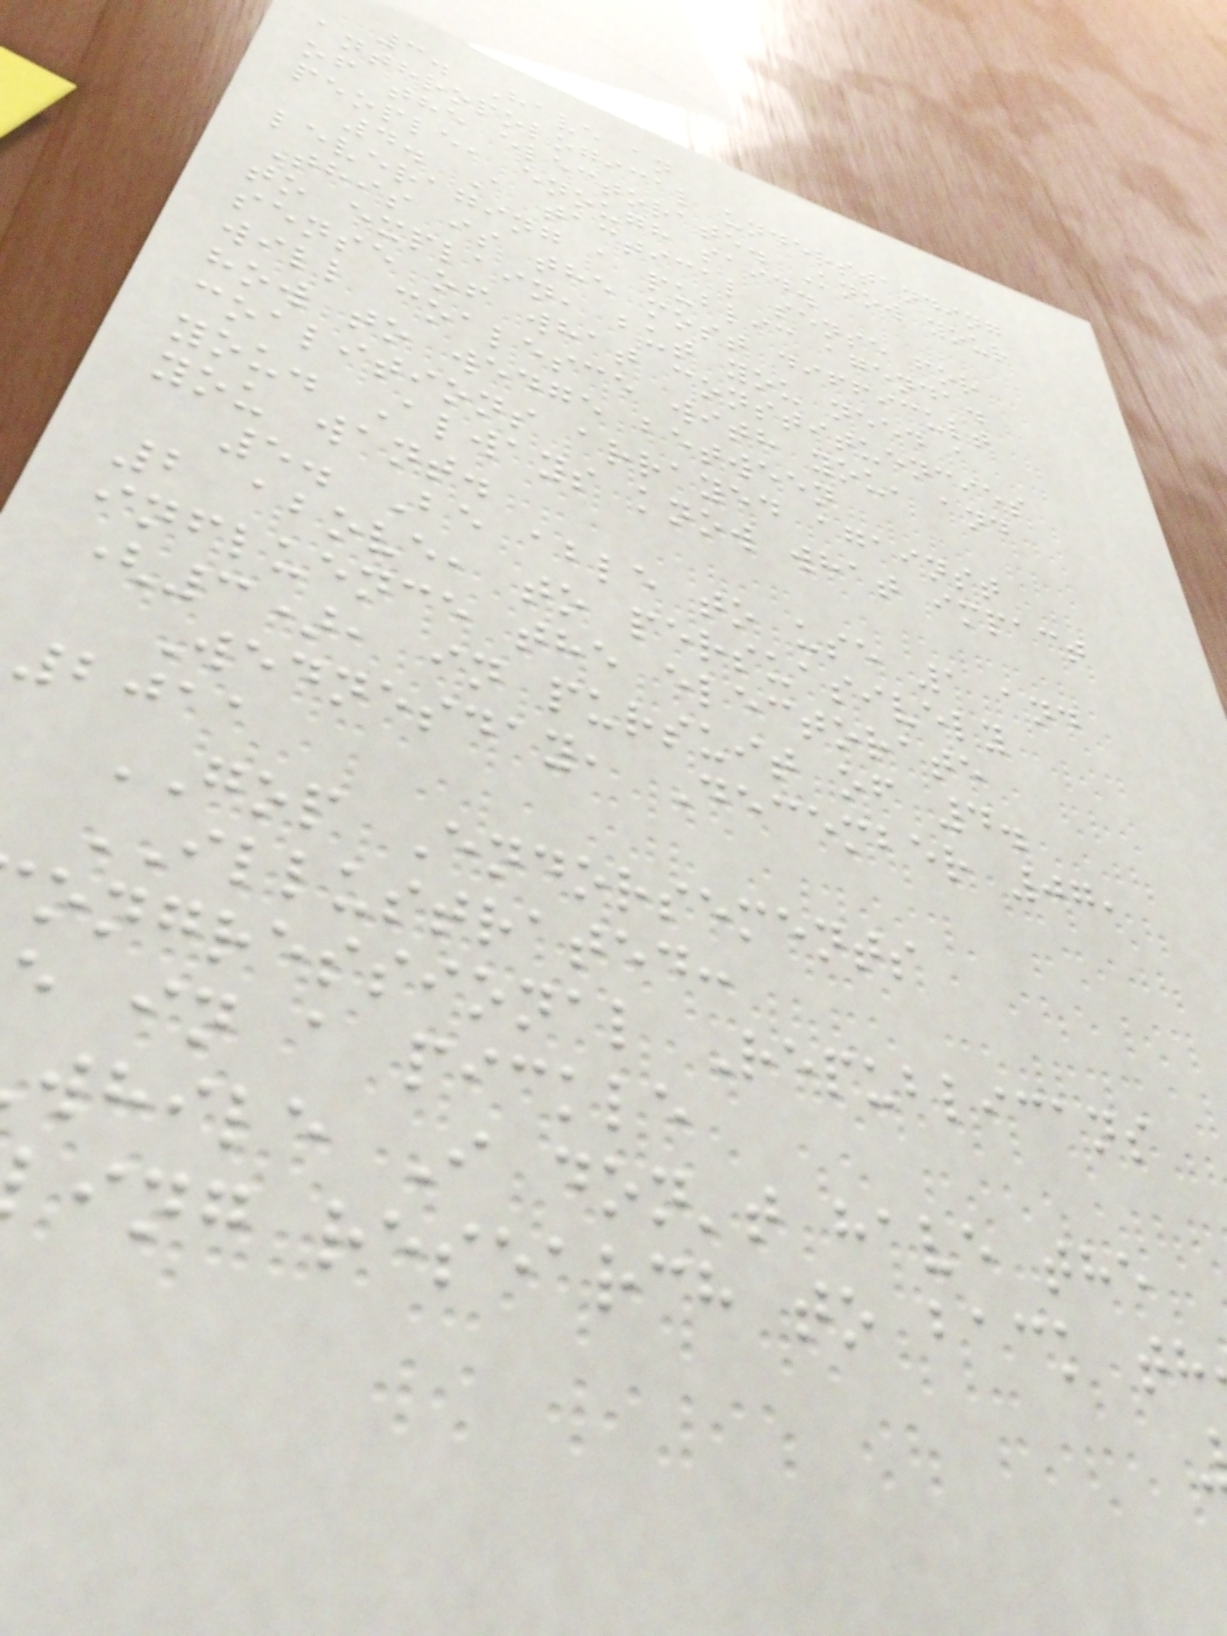3. Have an
anthropological understanding
of the electorate. Know your
people, enough said.
4. A tactical sense for
leveraging a public agenda.
This is the most difficult
to explain, but you need a
sense of what constituencies
will coalesce with you, and
how to wedge between
coalitions arrayed against
you. Always know what impact
you want.
5. Be able to use 1 and
2 above, to persuasively
influence the electorate
(3), in pursuit of 4.
Wednesday, December 07,
2011
GOP Endorsements
ILLUSTRATED:
ongressional Republicans
e in a pickle
while I don't have the
ing research to back th
